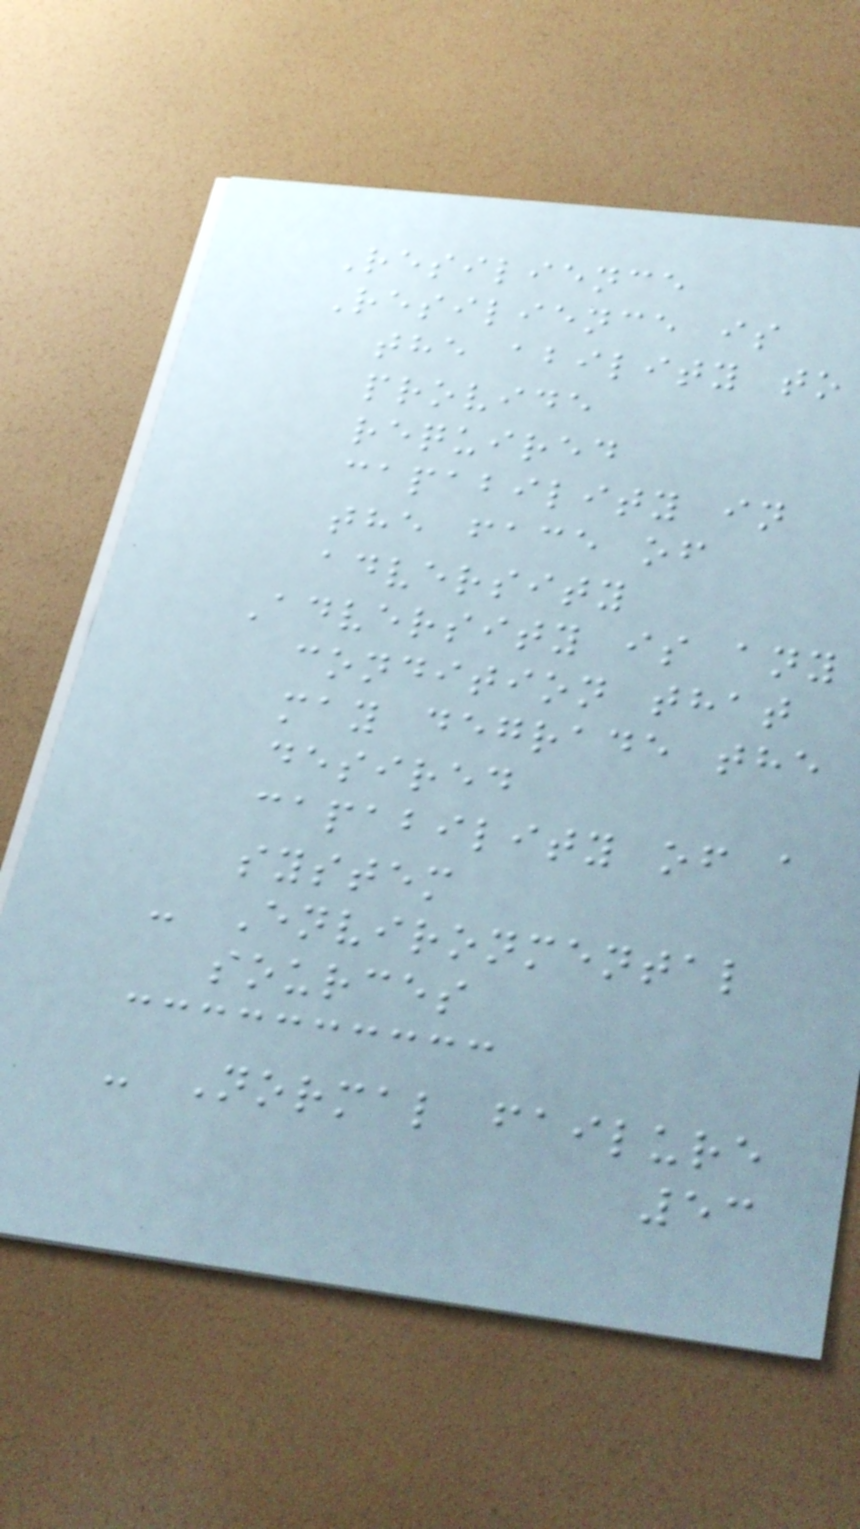Resilience
Resilience is
the ability to
provide
required
capability in
the face of
adversity
Adversity is any
condition that
may degrade the
desired
capability of a
system
- Environmental
sources
- Normal failure
53
